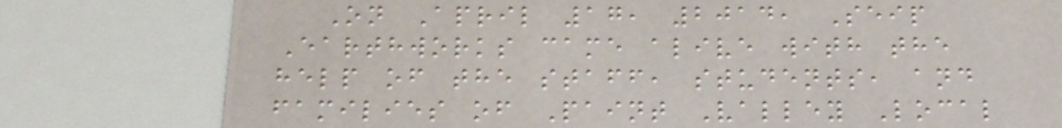On April 17, 2014, Seip
Earthworks came alive with the
help of the staff, students, and
families of Paint Valley Local
